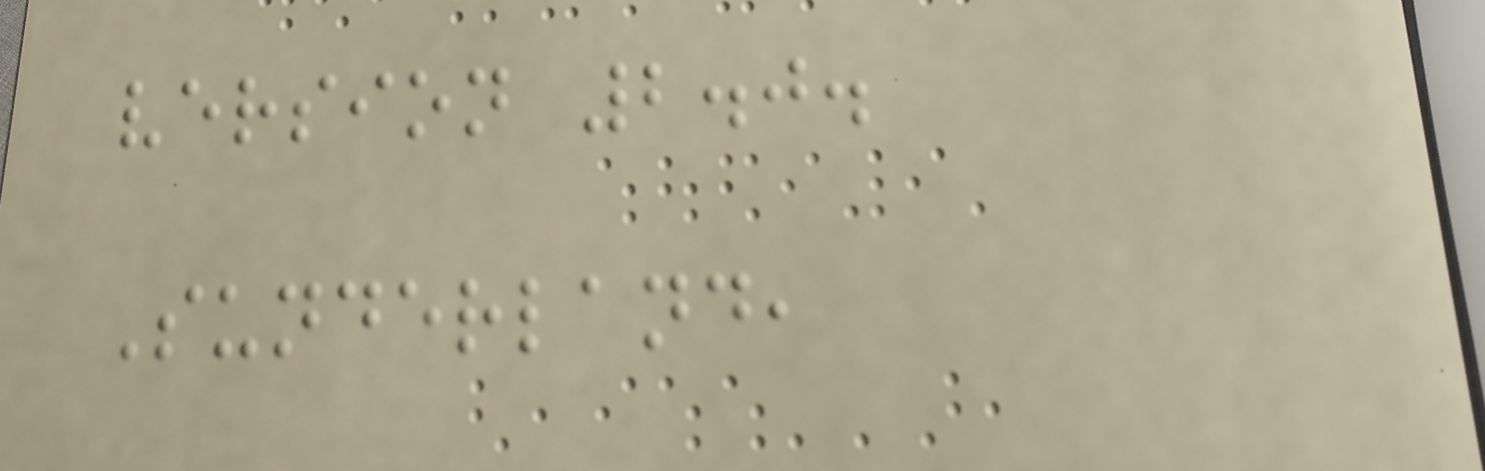version 2.0.
Sunderland,
